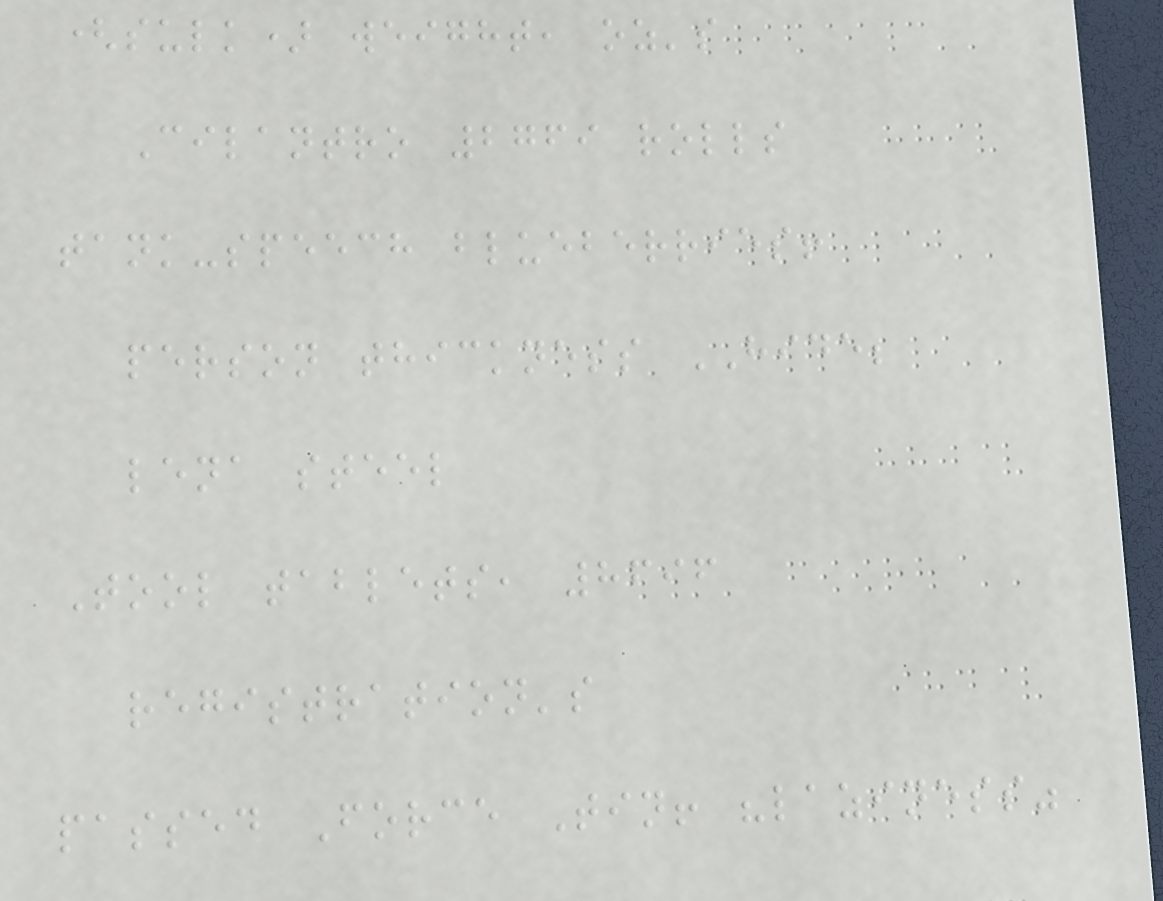(sulk) weight, oz's
Cilantro 2769 rolls
tank-speech blueberries!
person thickness HIDE;
lena steel
Tool tablets, 8696
registration's
passed Force Tin! "laziness"
